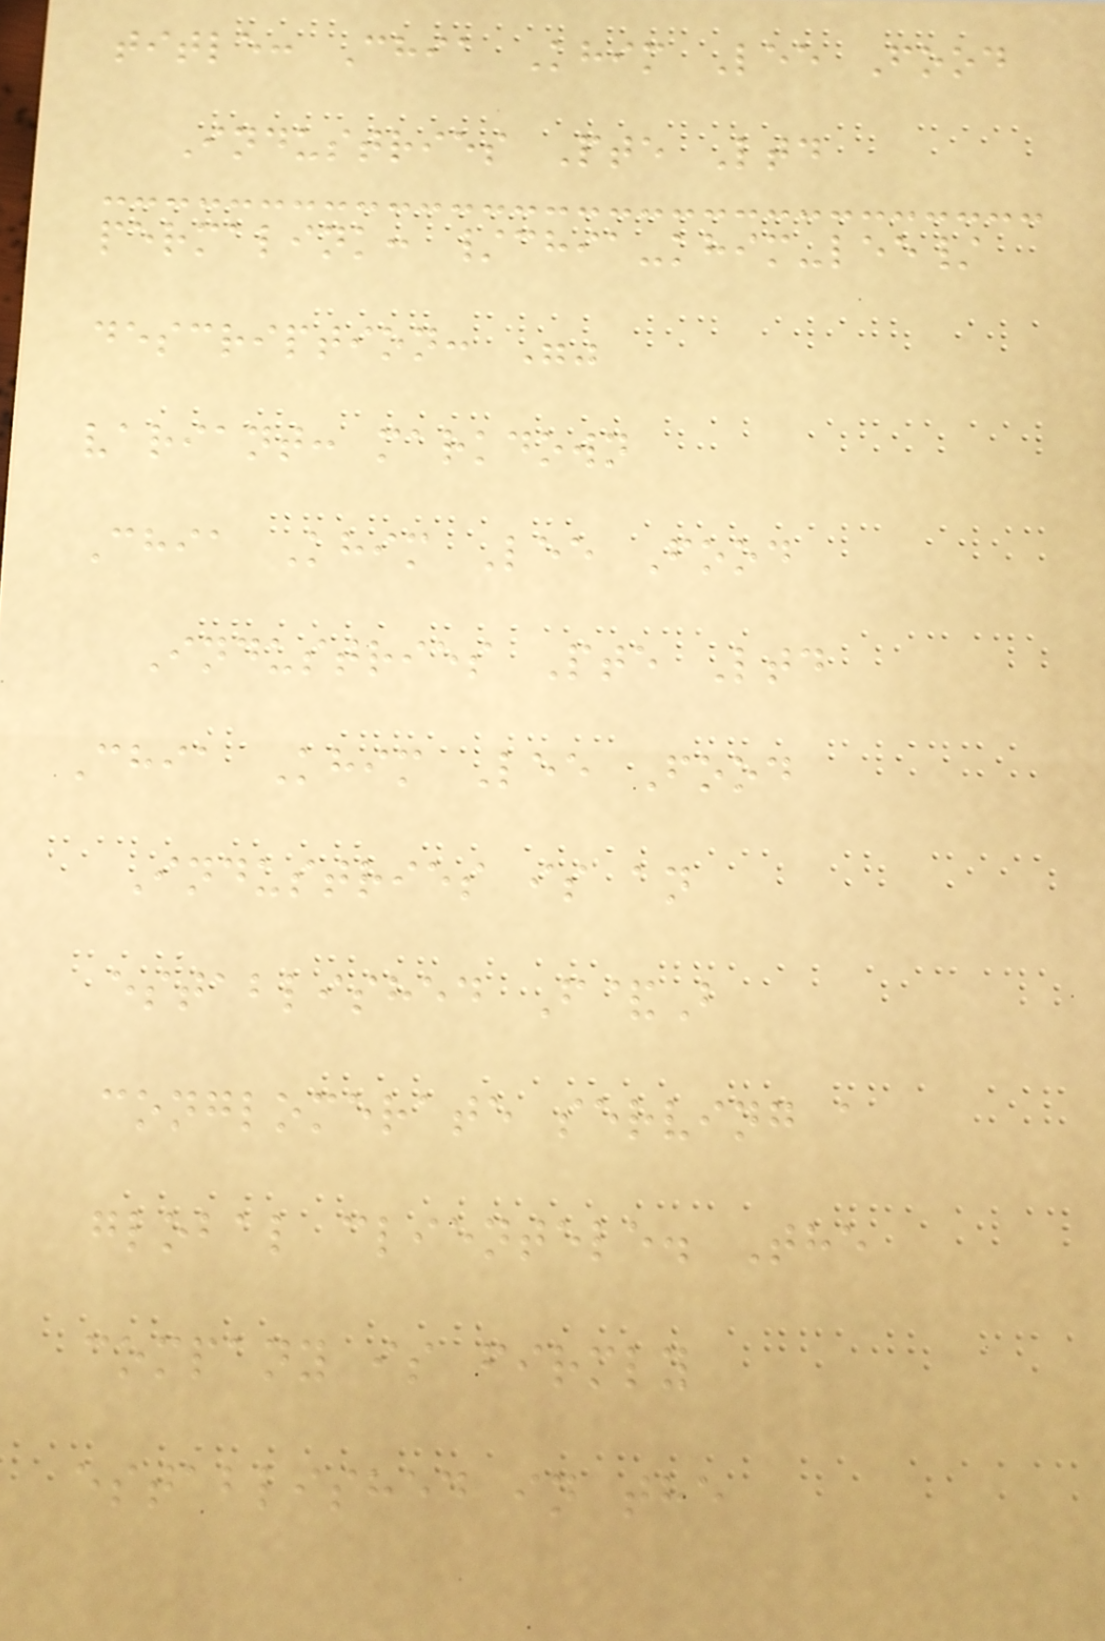title: Chia Khim Lee Food
Industries Pte Ltd
permalink: /chia-khim-lee/
description: ""
variant: markdown
Chia Khim Lee Food
Industries Pte Ltd
Chia Khim Lee Food
Industries is an
established F&B
conglomerate serving a
global clientele. The
company is firmly
established in the
